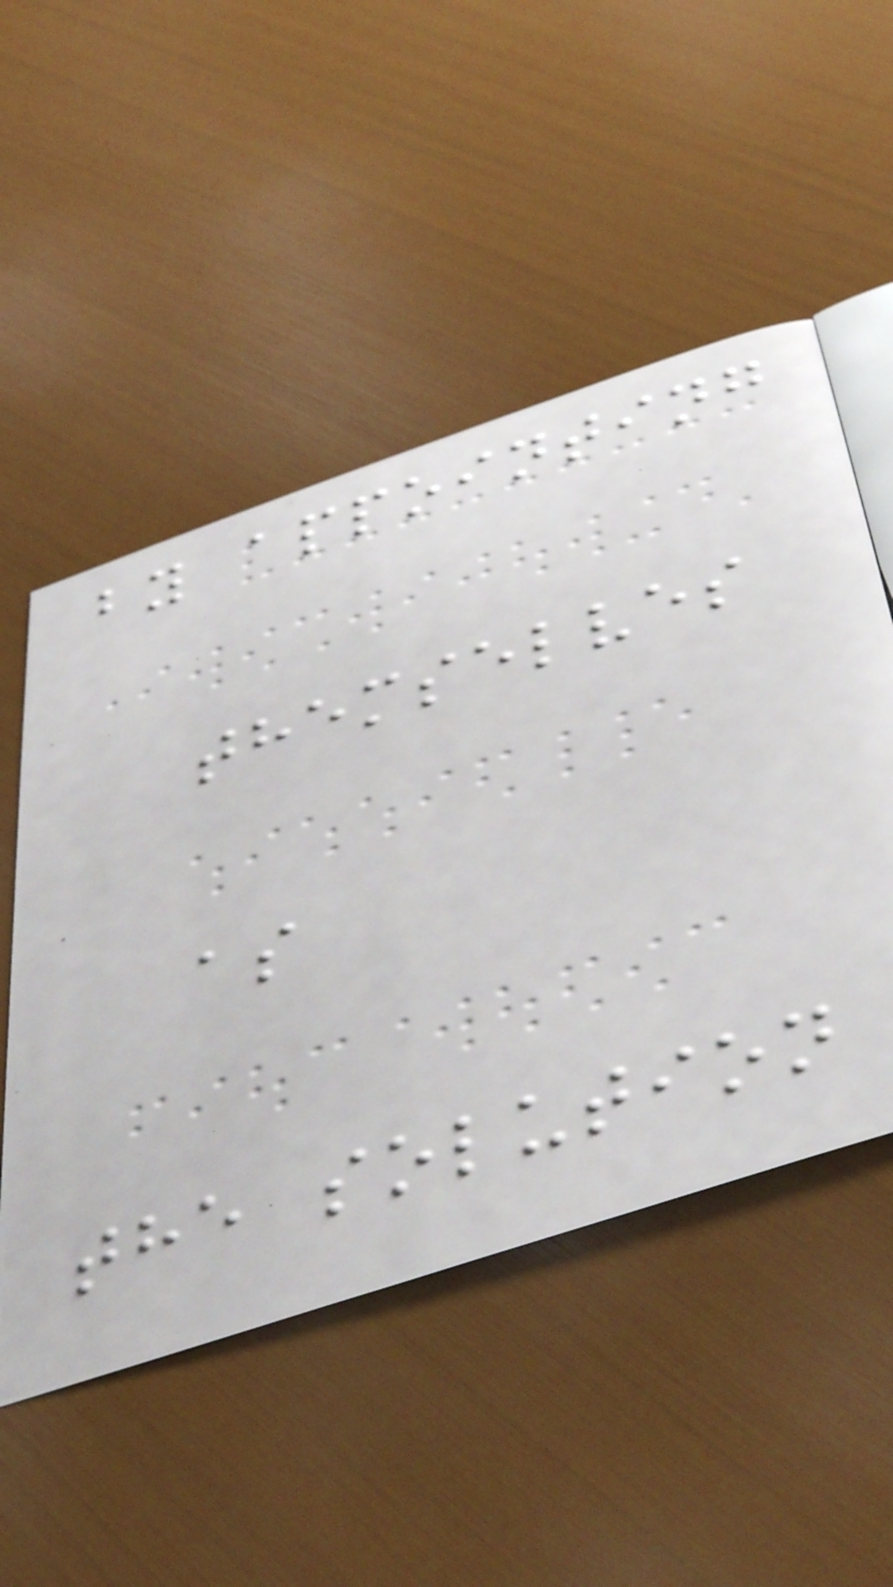by appointing
themselves
as
the solution
